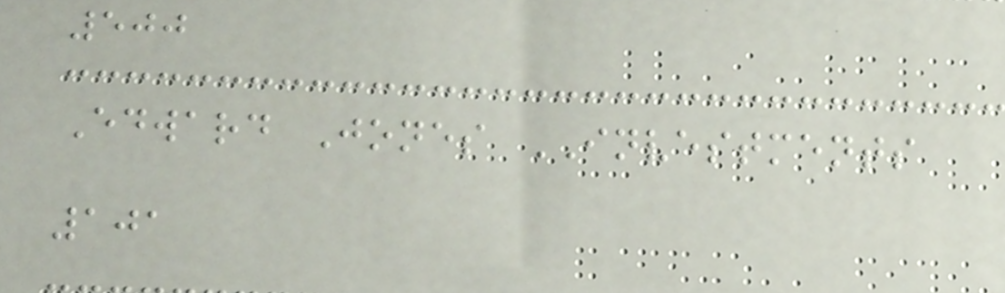500
Edward Jones INVESTMENTS
101
